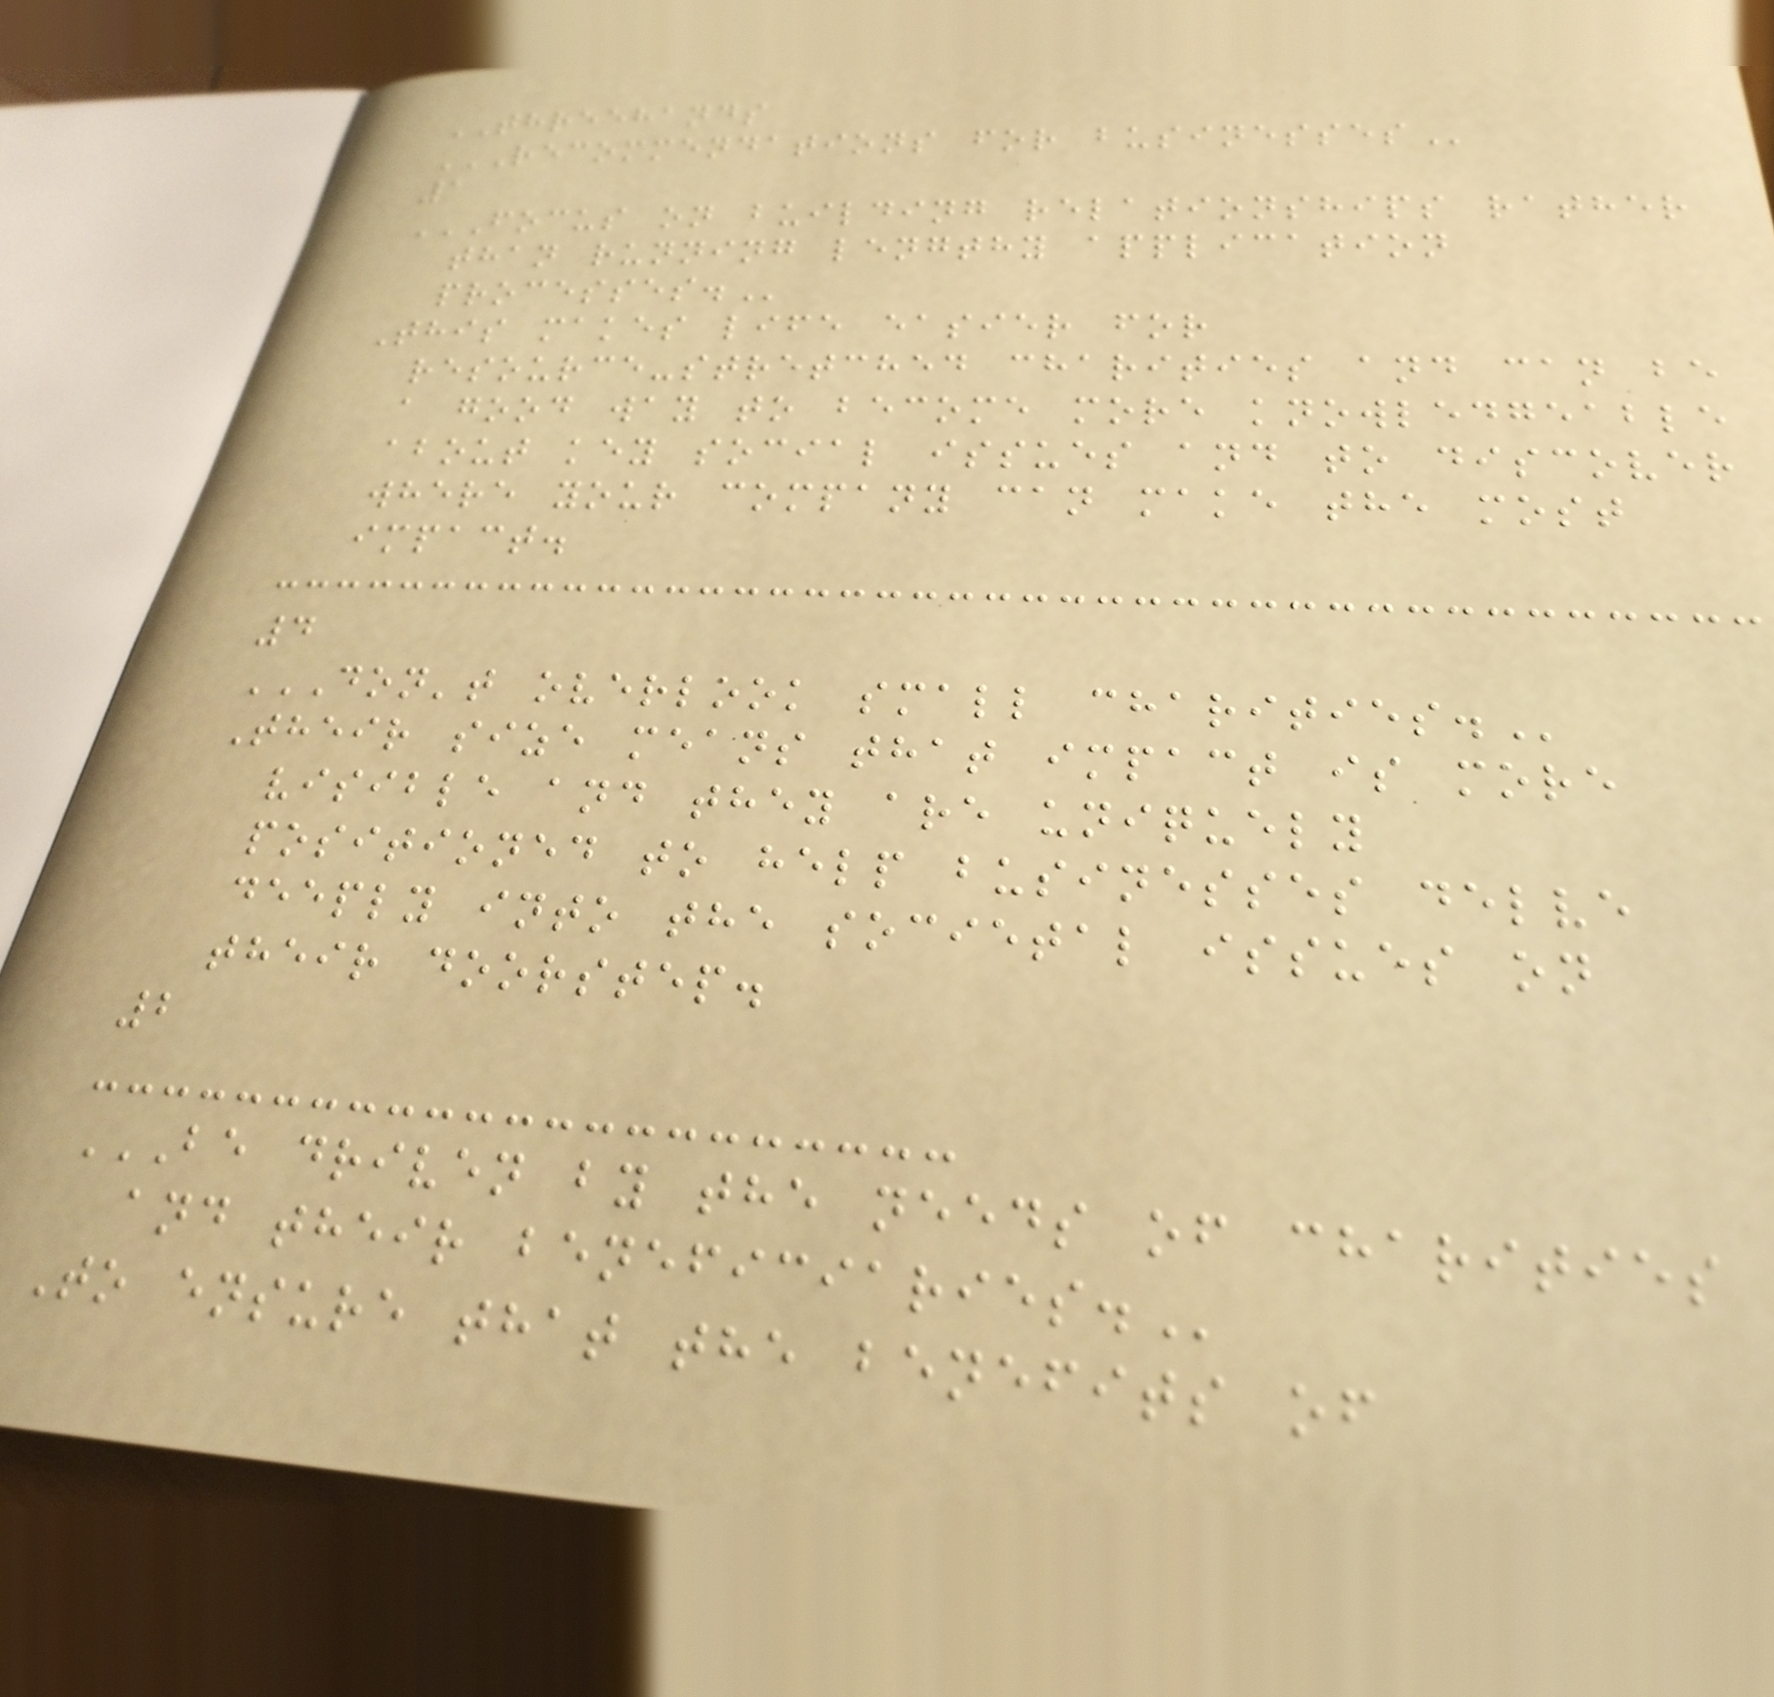THREEHANDS
RECOMMENDATIONS FOR BUSINESSES
1
FOCUS ON BUILDING RELATIONSHIPS RATHER
THAN RUNNING LENGTHY APPLICATION
PROCESSES.
This makes life easier for
resource-stretched charities and can be
a good way to become more knowledgeable
about key social issues and to discover
where your company can make the most
impact.
4
DON'T OVERLOOK SMALL CHARITIES.
Their size means that impact is more
visible and they are uniquely
positioned to help businesses delve
deeply into the societal issues on
their doorstep.
2
BE DRIVEN BY THE NEEDS OF CHARITIES
AND THEIR BENEFICIARIES.
To ensure that the benefits of
